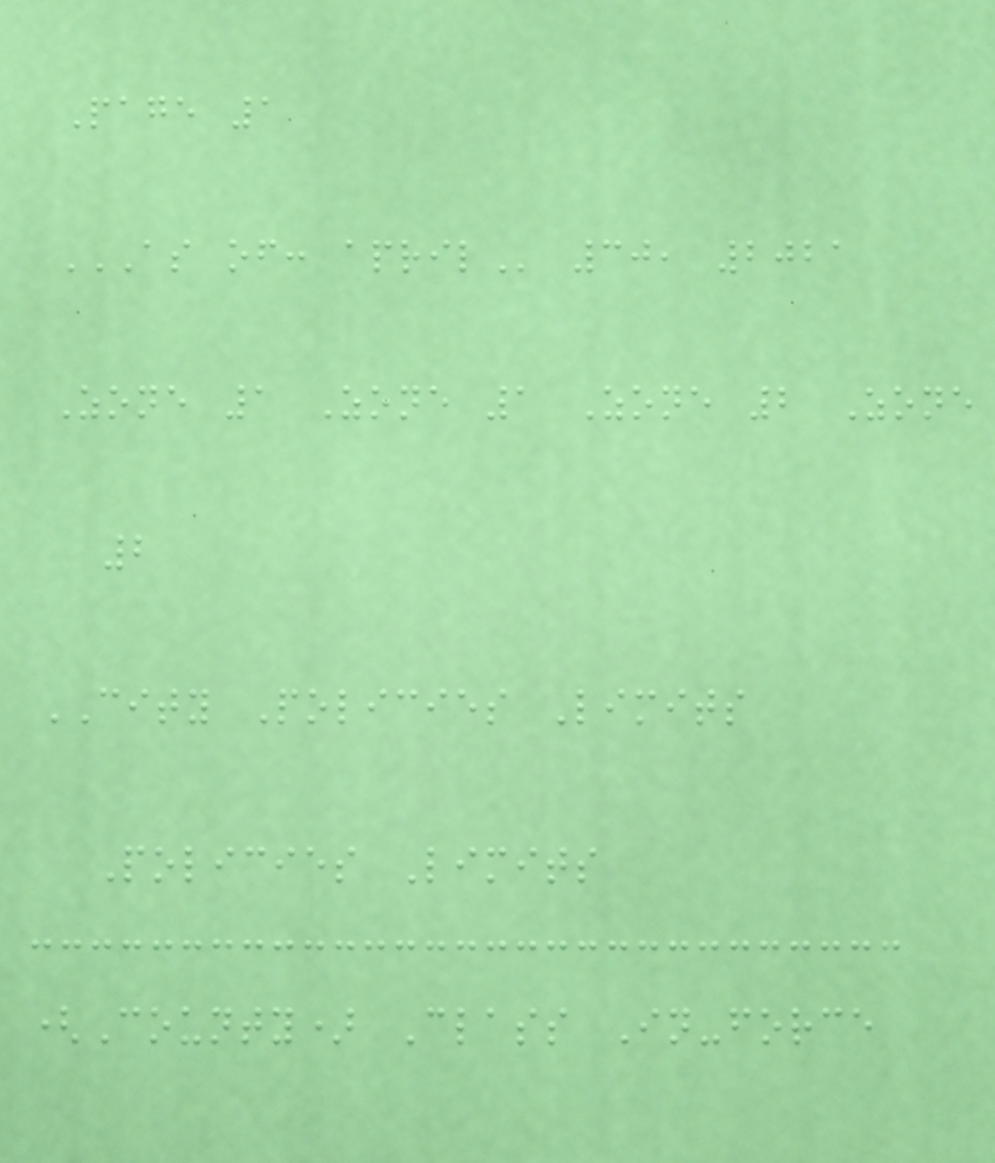Page 1
AS OF: APRIL 30, 2021
Zone 1 Zone 1 Zone 2 Zone
2
CITY Policies Limits
Policies Limits
(County) Class In-force
